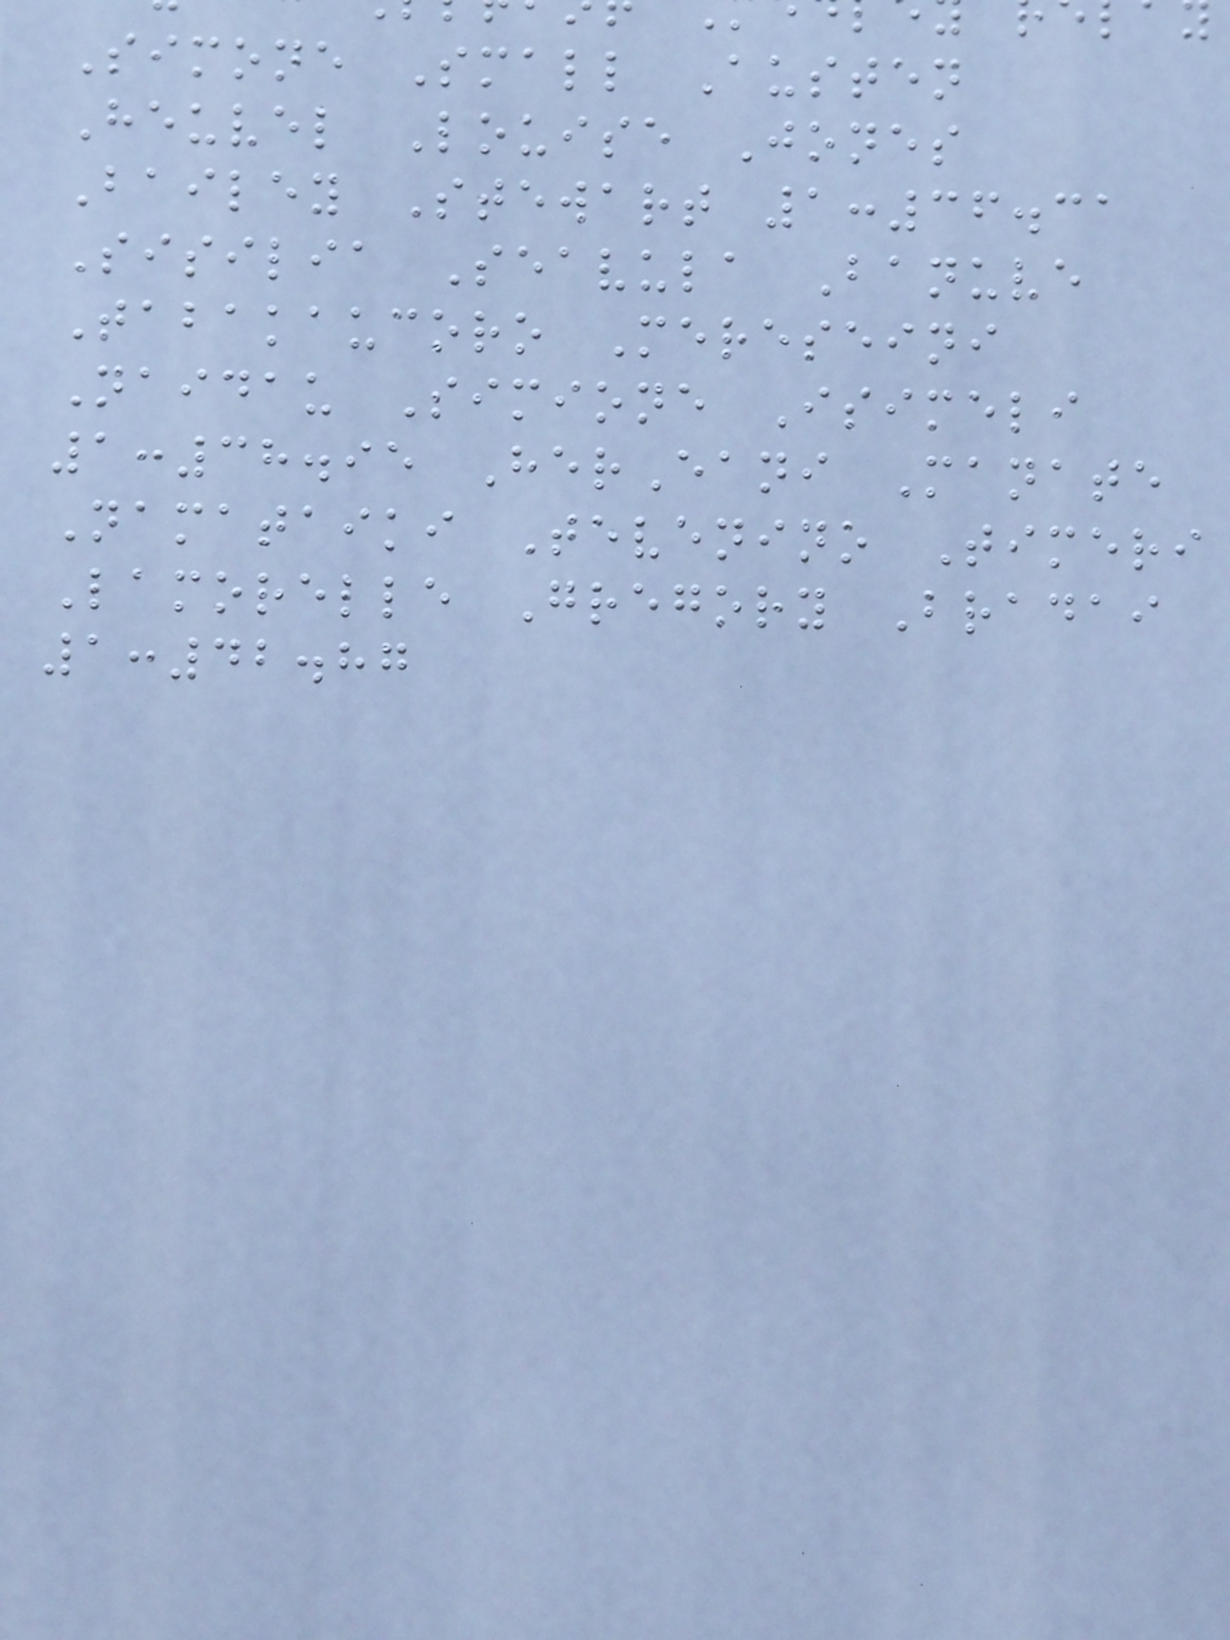Simone Small Austen
Heuvel Louise Jones
Bailey Stewart 1:36.31
Sisilia Seavula Banuve
Tabakaucoro Mereseini
Naidau Simione Isimeli
1:38.95 HerEani Manate
Namataiki Tevenino Timeri
Lamorelle Gregory Bradai
1:42.87
